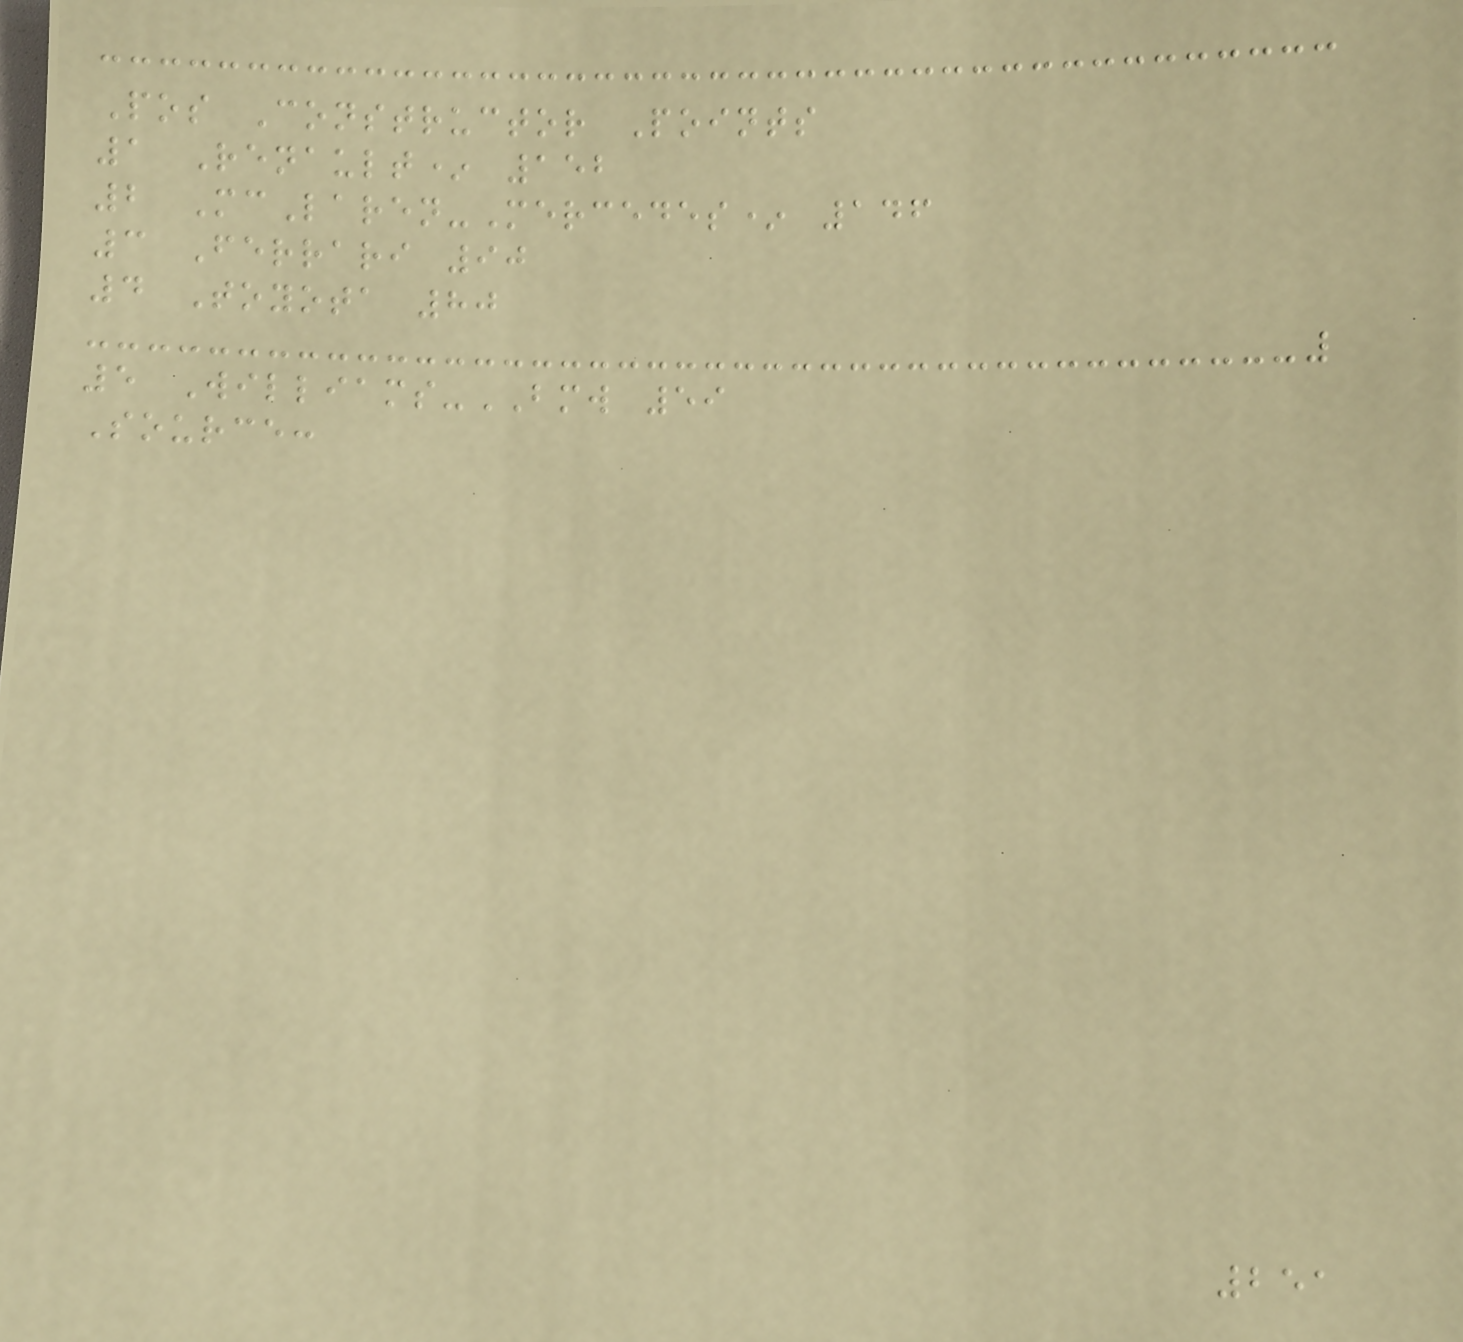Pos Constructor Points
1 Renault* 152
2 McLaren-Mercedes* 146
3 Ferrari 90
4 Toyota 80
5 Williams-BMW 59
Source:
251
